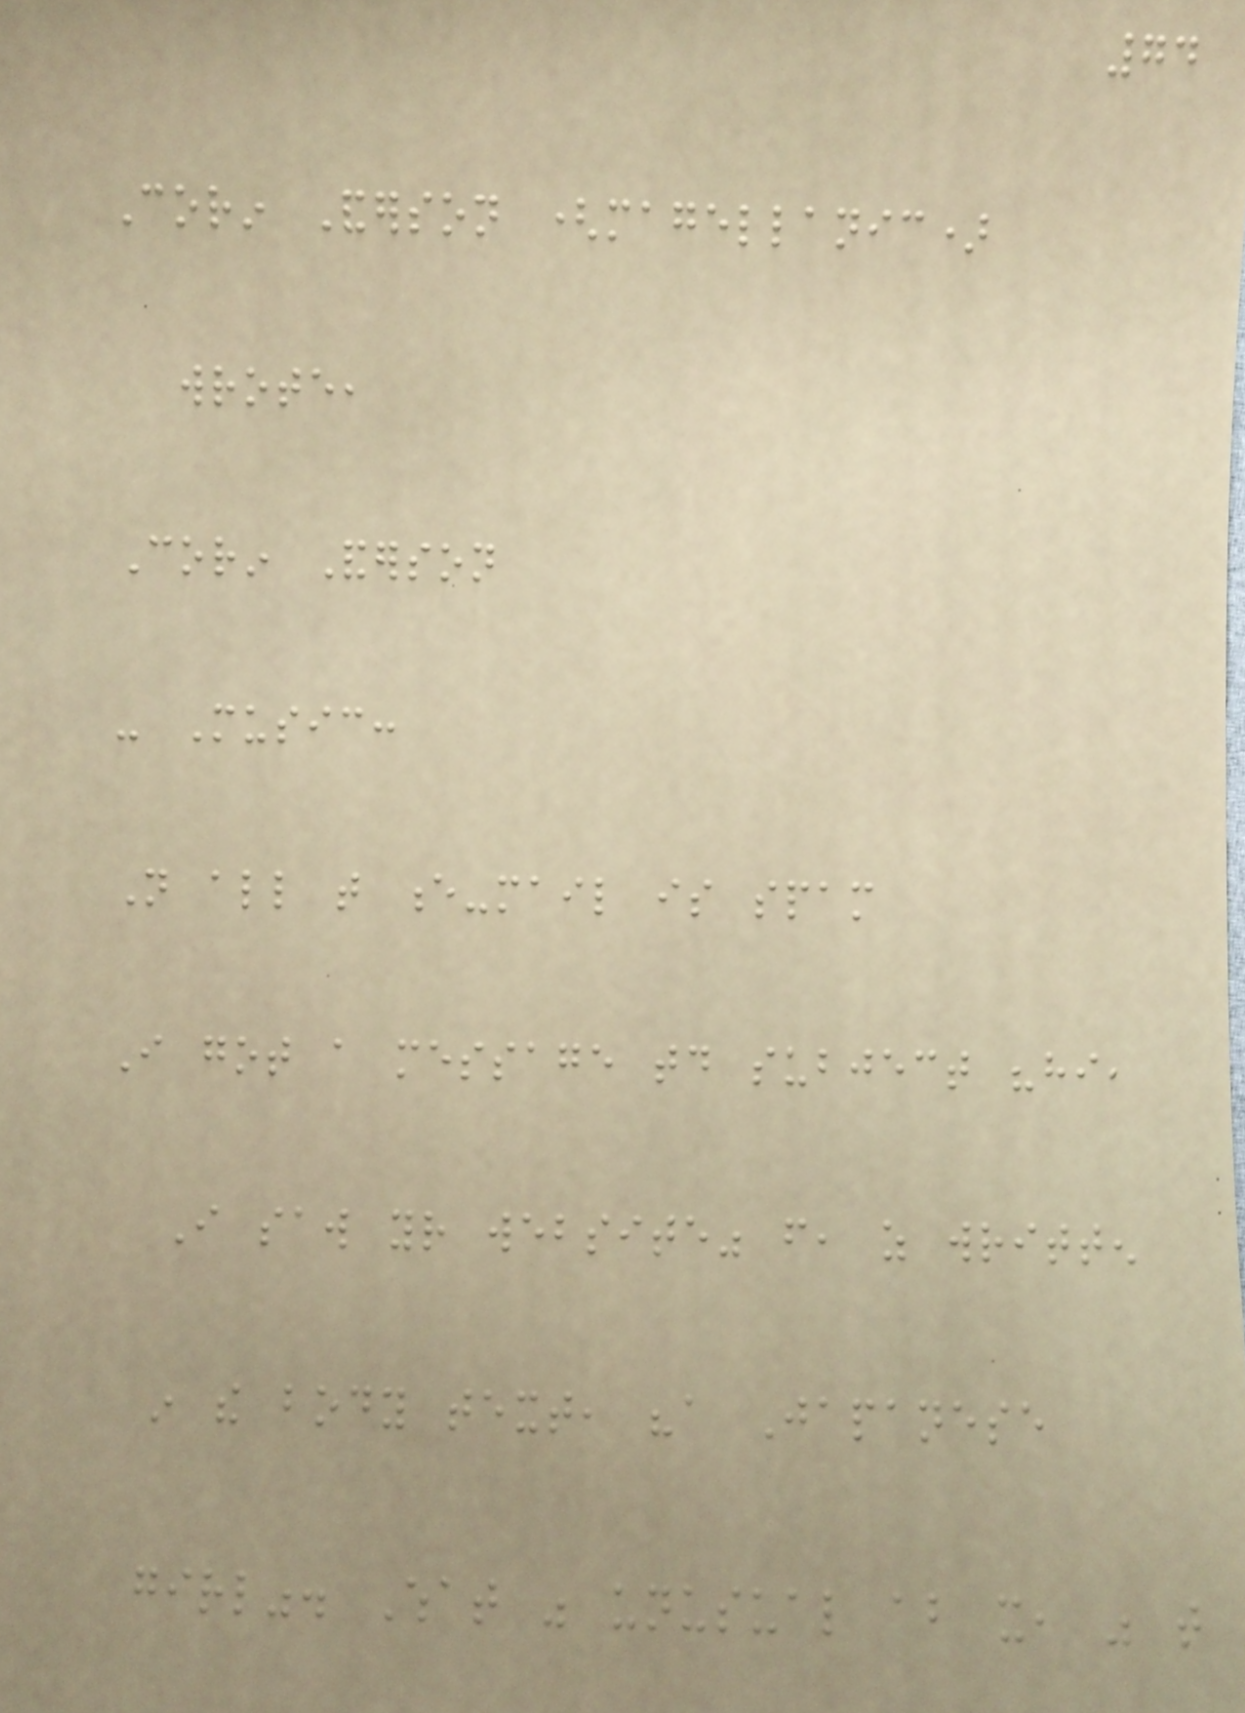74
Corin Anderson (magellanic)
wrote,
Corin Anderson
- Music:
Not all that e-mail is spam
I got a message today subject "hi,
I saw your website" from, as written
in the body text, "a Japanese
girl". What was unusual about it, was that
